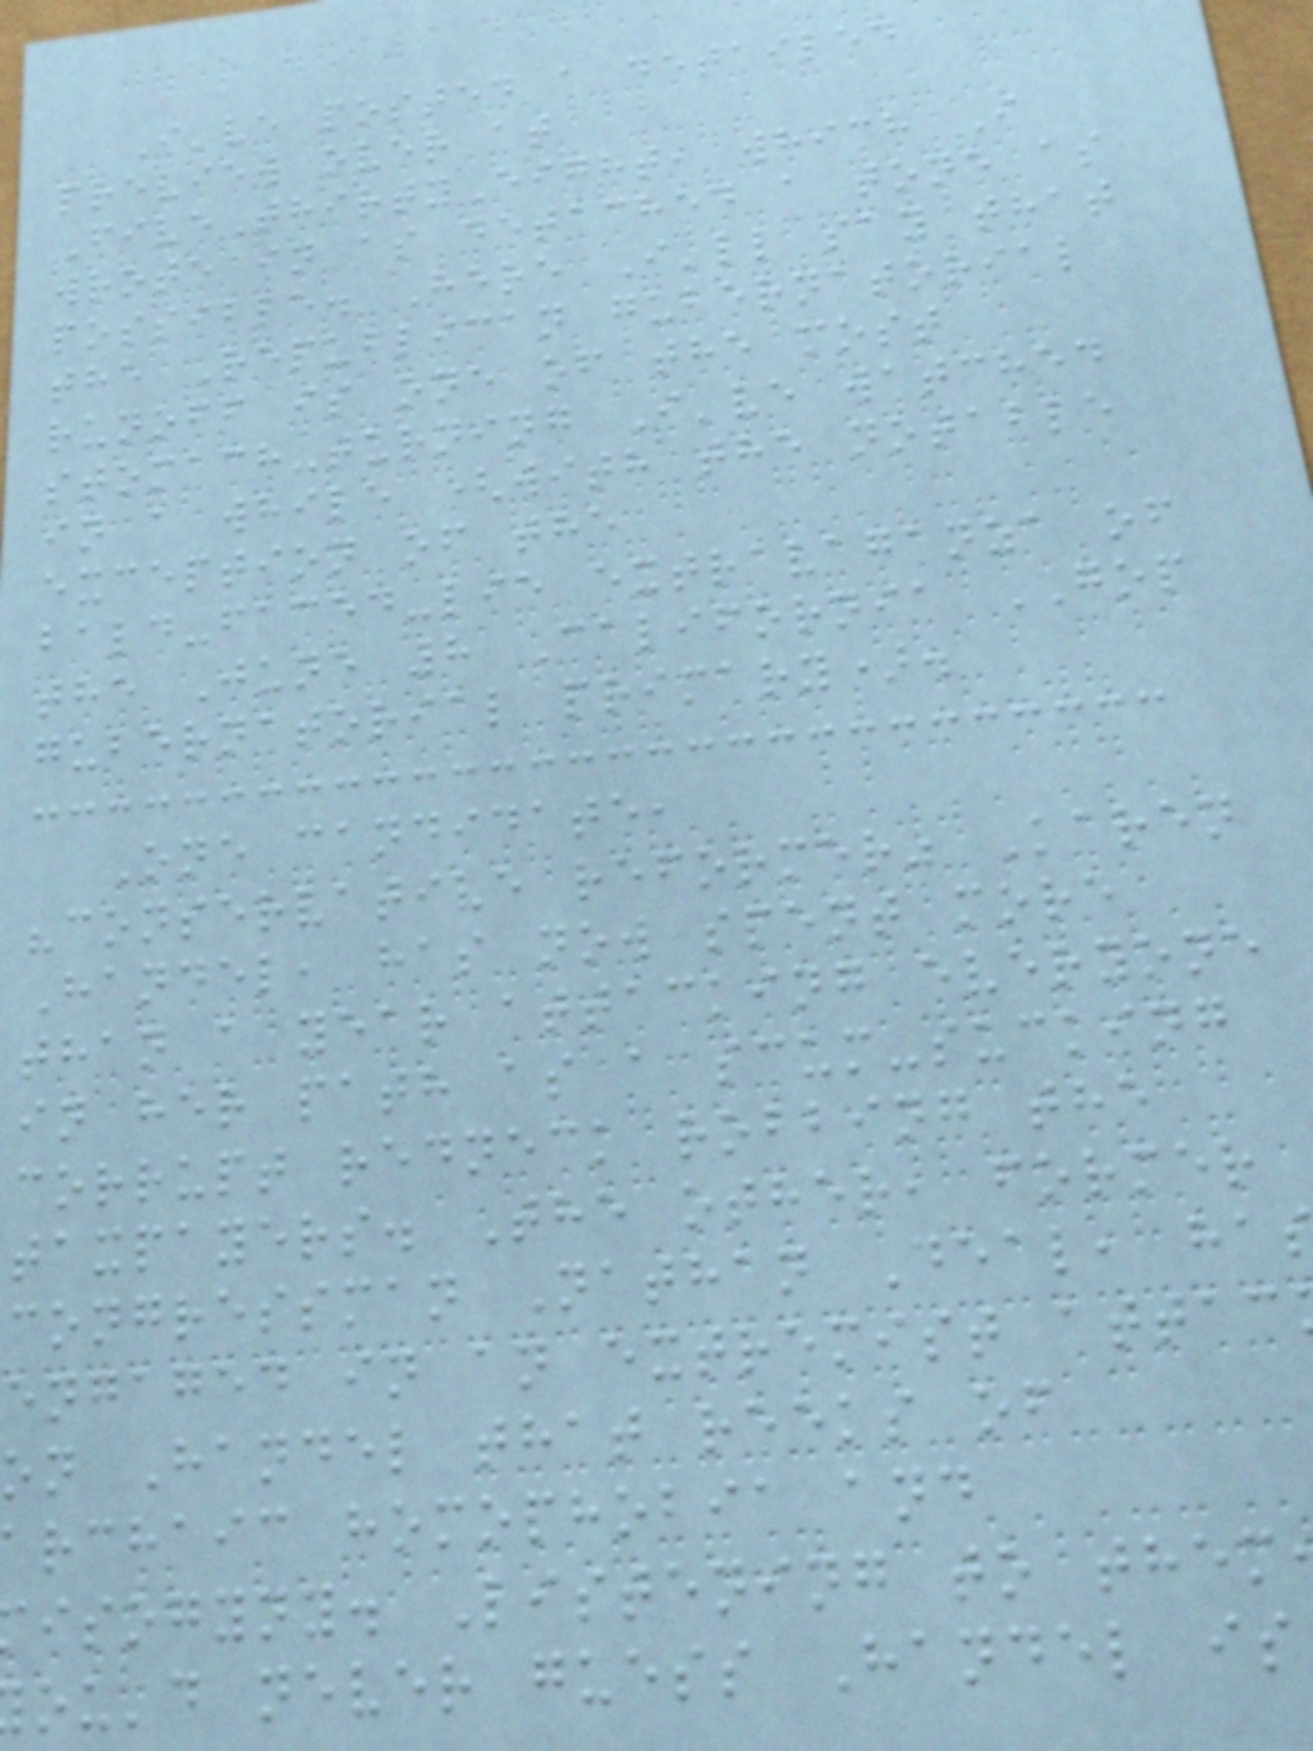I've posted a detailed
preview over at
FiveThirtyEight, which I
wrote in as detached a tone as
possible. Here I'll say that
the Republican gubernatorial
runoff is one of the most
stomach-turning I've watched
in a while (with the notable
exception of the
bald-faced-lie extravaganza of
the June 8 California GOP
gubernatorial primary).
One candidate,
"conservative reformer" Karen
Handel, has now spent more
than a year attacking everyone
in her path as a scum-sucking
corrupt redneck robbing the
taxpayers. The other, former
congressman Nathan Deal, ha
engaged in an extremist attac
on Handel that reeks of
rchaic homophobia and
isogyny. Listening to them
ou'd never guess Handel is
